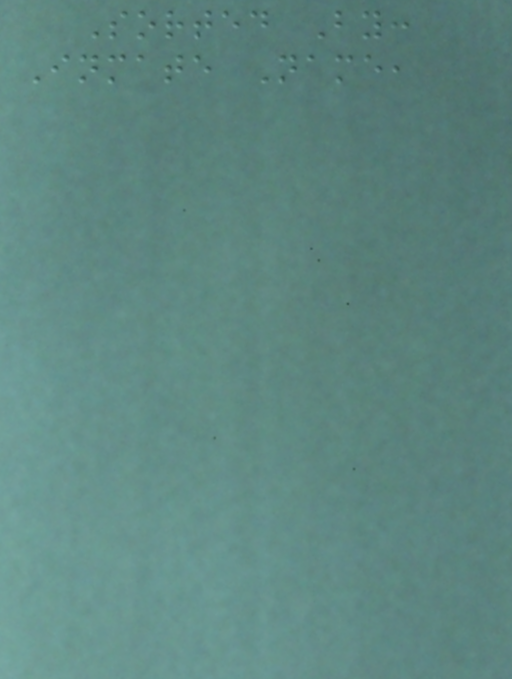Sorted By:
Inmate Name,
